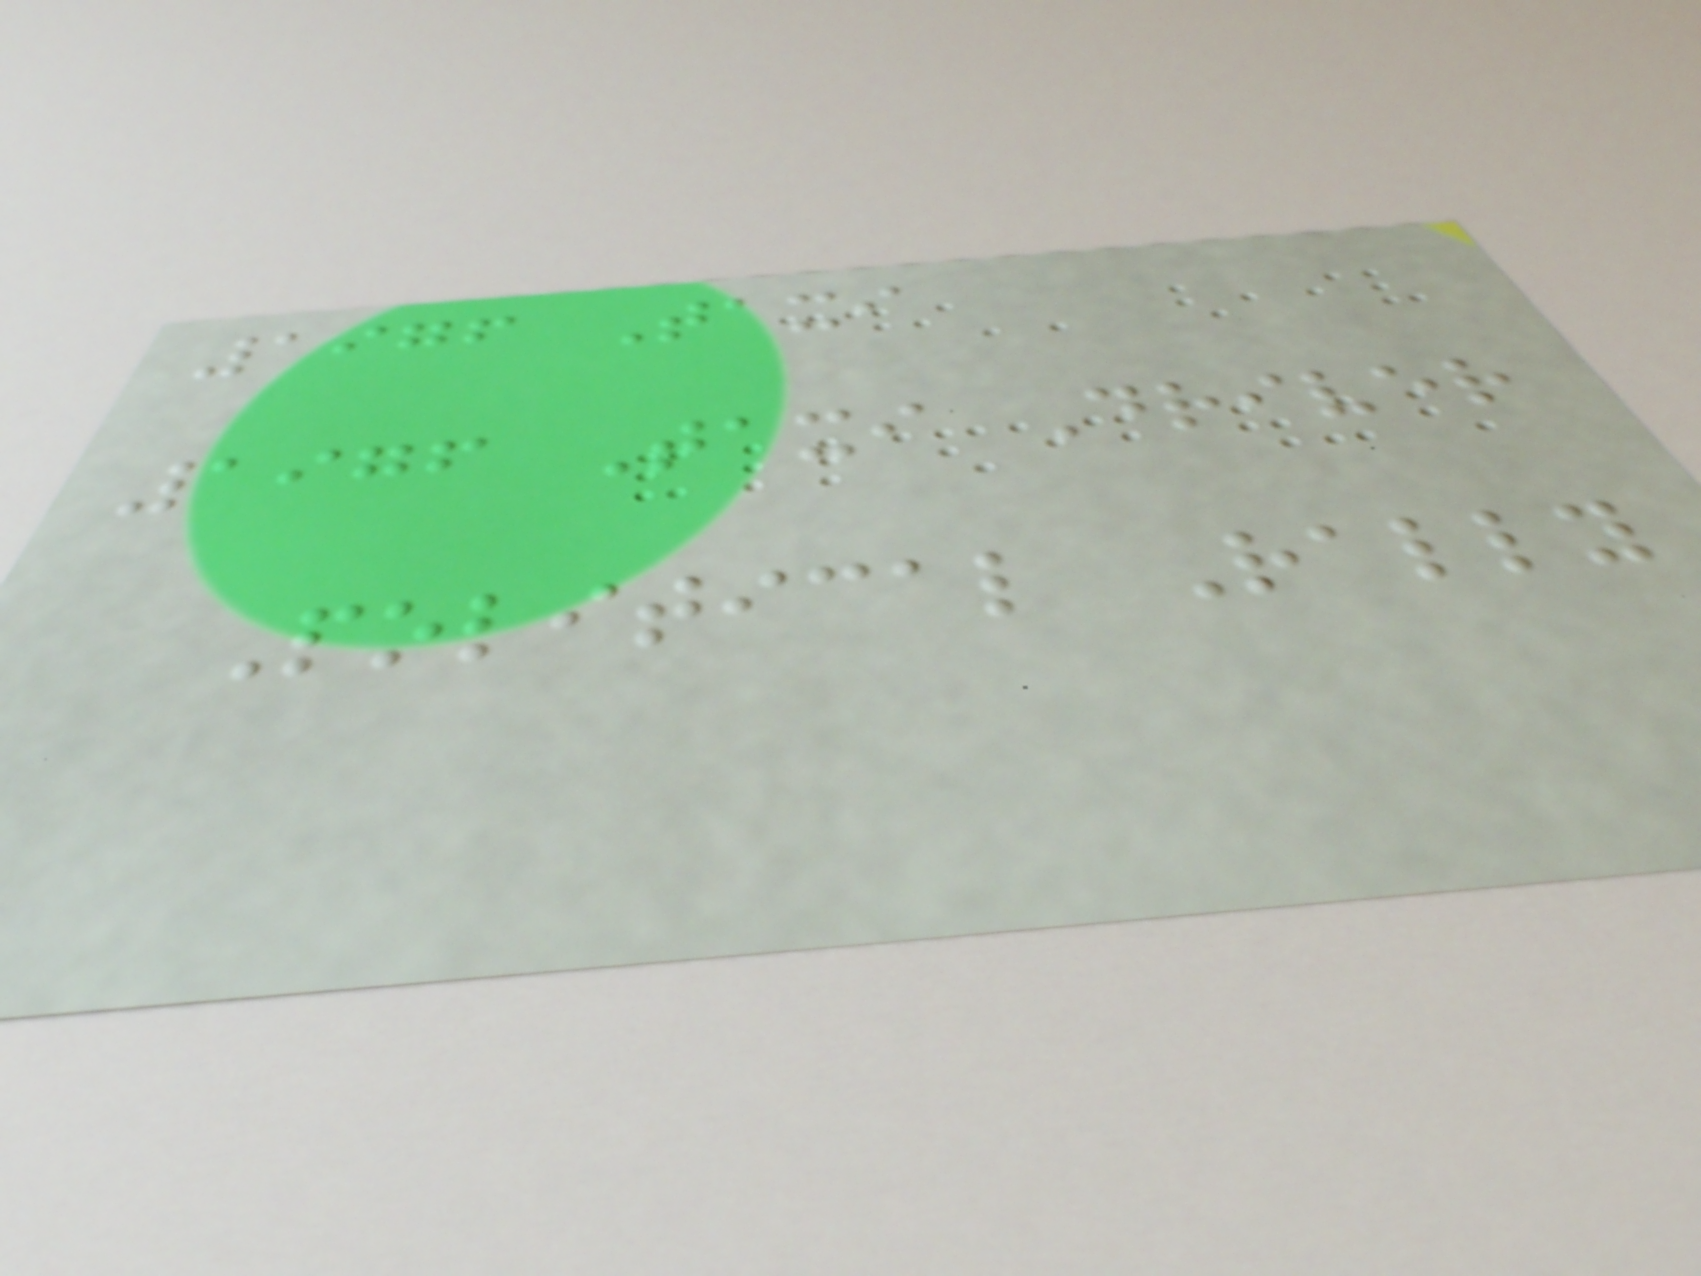1976 Taxi
1976 Taxi Driver
Political Rally
